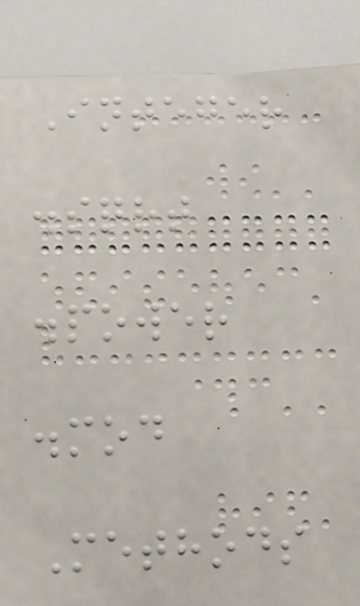Integer
.sqrt
.power
.mod
Methods
